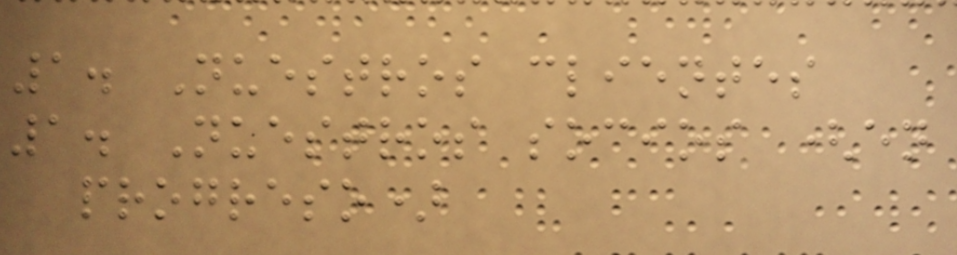1. Nuestros clientes
1. Nuestros socios (en
progreso)
